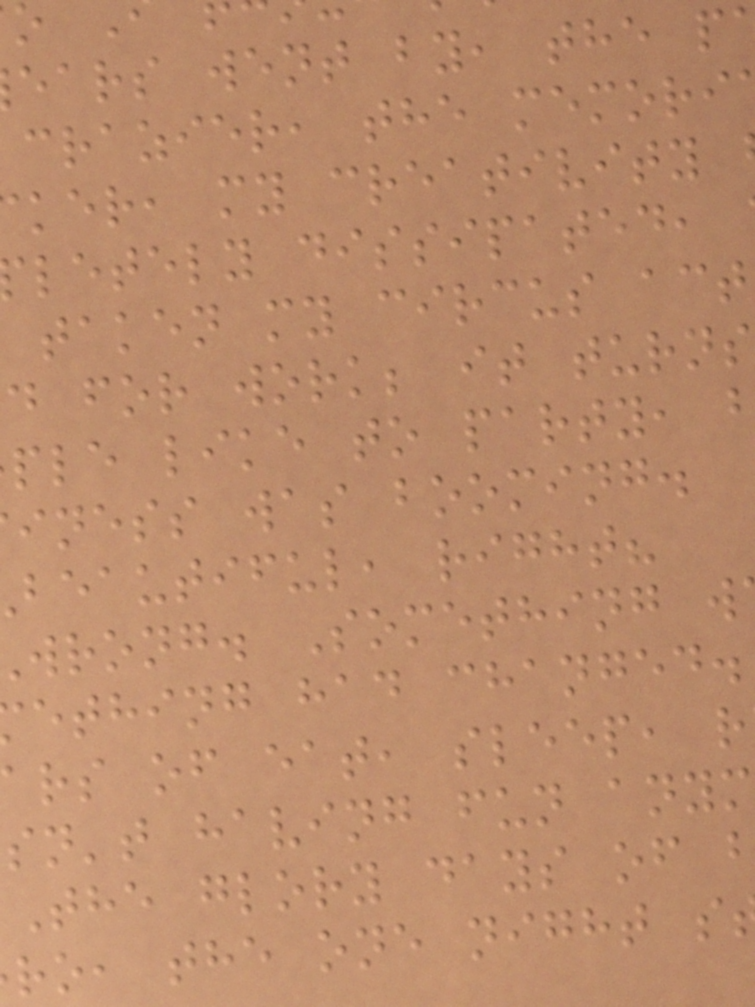ears went by, the p
crazier, the memori
ker, my creativity
letely dissipated,
taken my circus act
d for work; it turns
ple like to party,
iness was booming.
beautiful, right?
wrong. Something w
ething had changed.
ars of eat, sleep, r
sn't having fun anym
The glory days of
ro, the one night s
